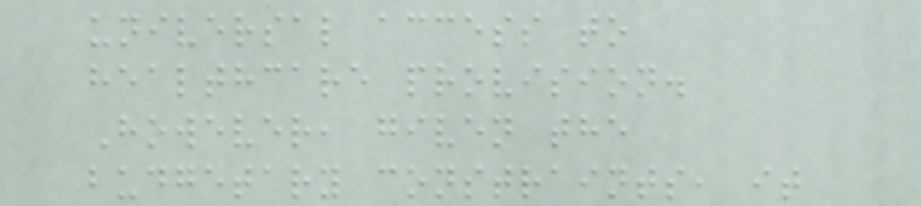universal access to
healthcare provision.
However, given the
budgetary constraints, it
